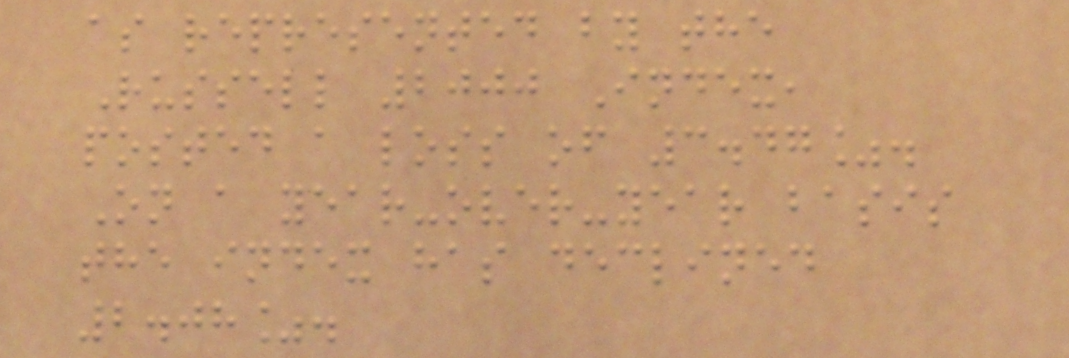as represented by the
Russell 2000 Index,
posted a loss of 3.47%.
On a year-over-year basis
the index has declined
2.08%.
